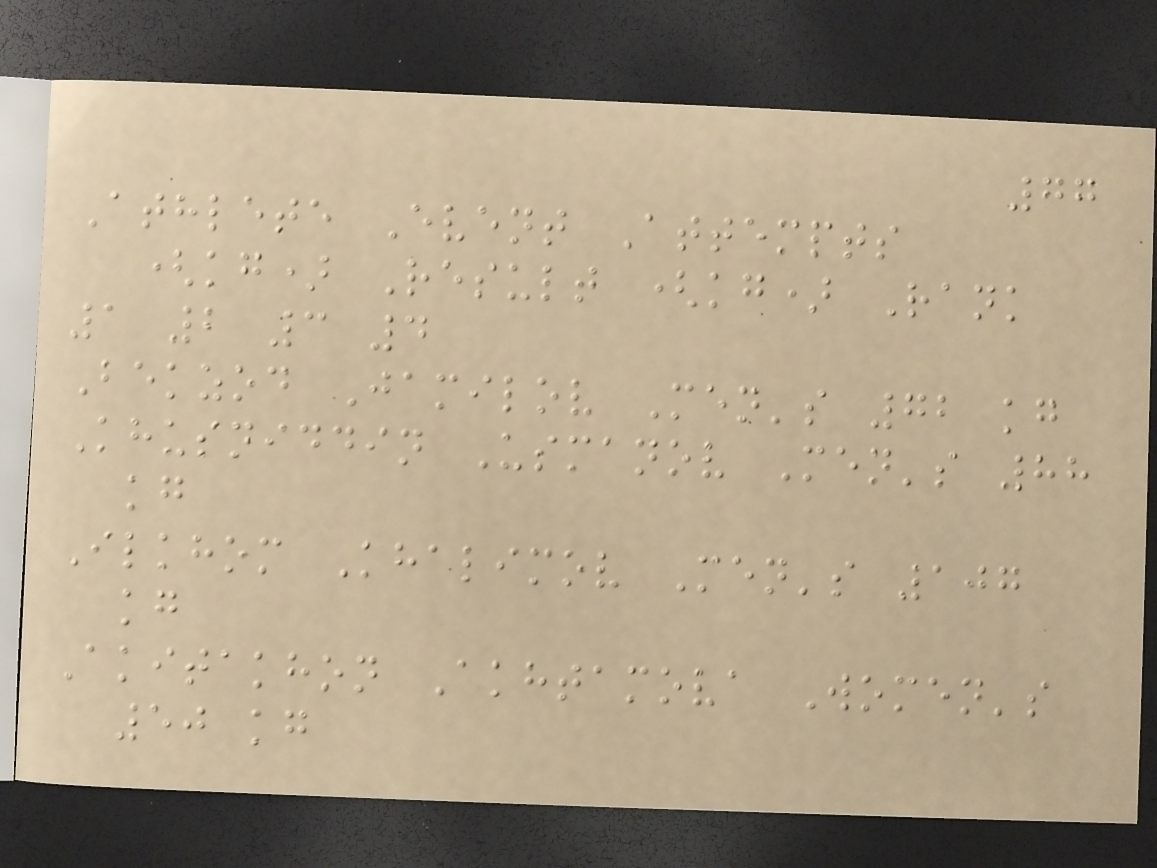77
Athlete Event Attempts
(kg) Result (kg) Rank
1 2 3 4
Bekzod Jamilov Men's 72 kg
Khusniddin Usmanov Men's 88
kg
Ilkhom Khalimov Men's 107
kg
Akitakhon Akhtamova Women's
50 kg
